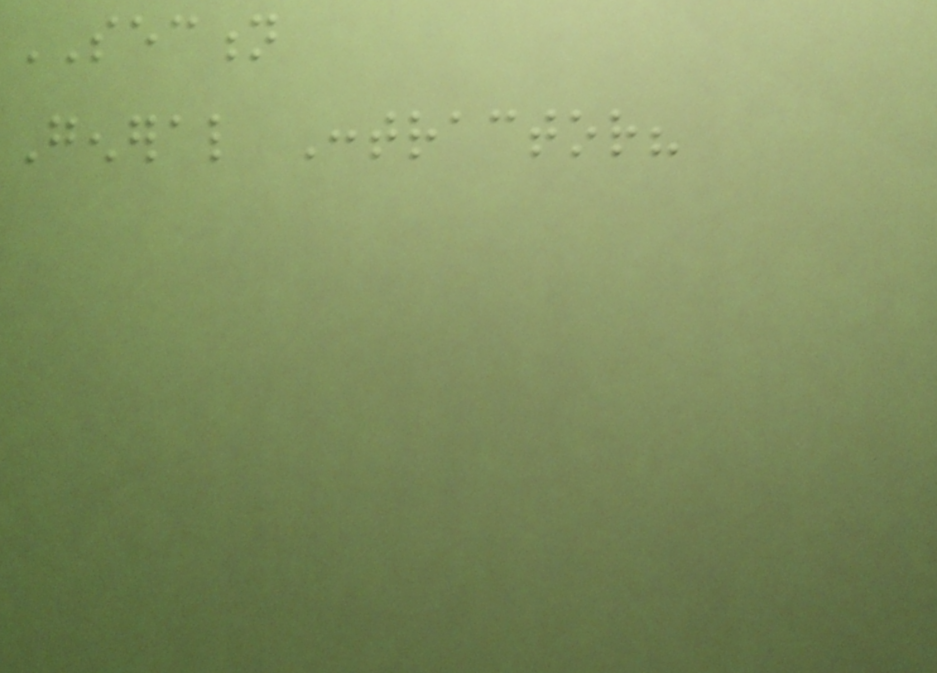SECTION
General Contractor?
